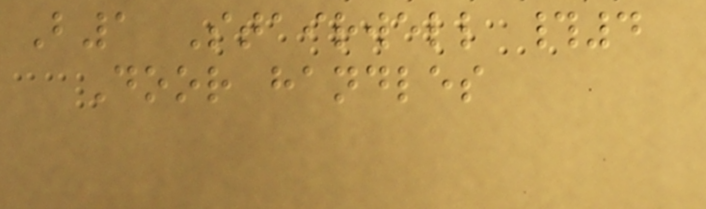B1 Stairwell #4
Door handles
